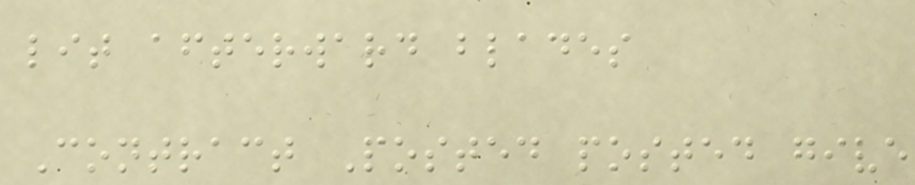lit afterward blades
Contract Posted posted give
